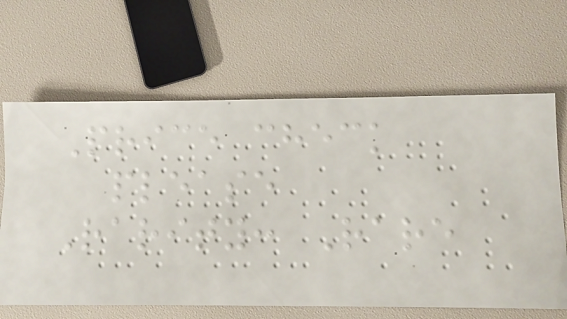Price check
please
Rarity: Rare
